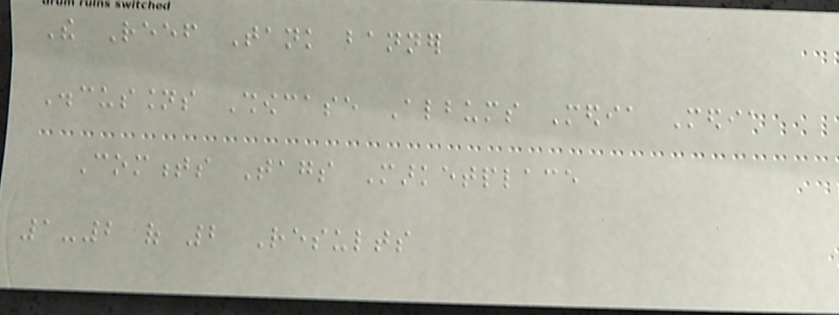The Reef Tank banner
Discussions Showcase Albums Media Media
Comments Tags Marketplace
1-2 of 2 Results
